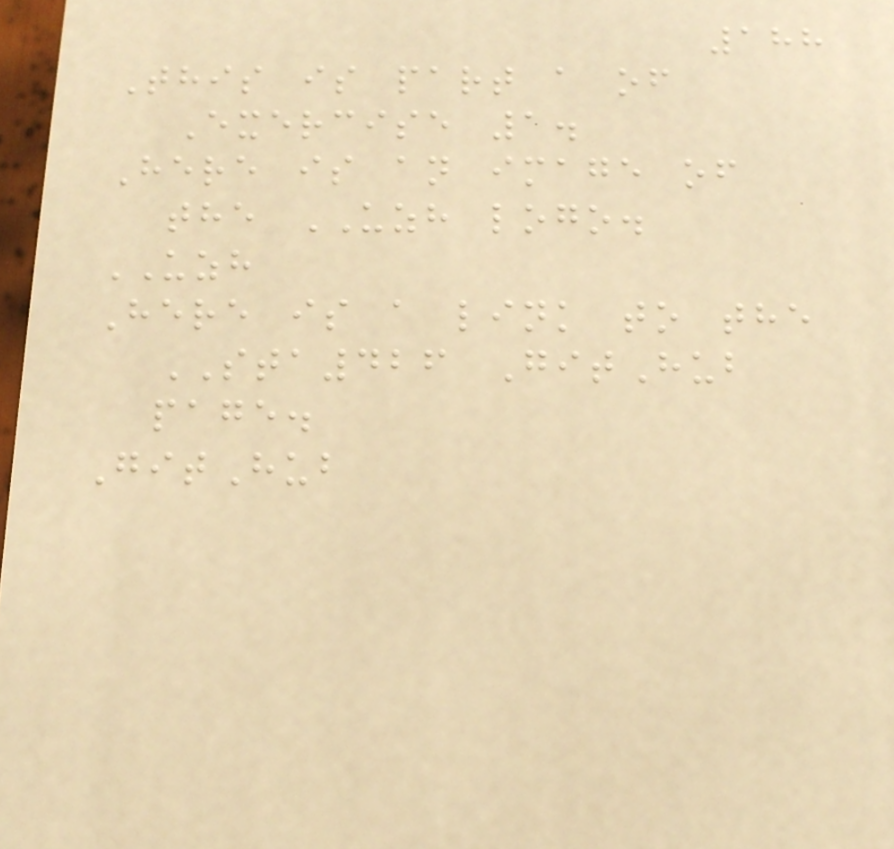188
This is part a of
Exercise 1.
Here is an image of
the UZH logo.
UZH
Here is a link to the
STA426 GitHub
page.
GitHub
